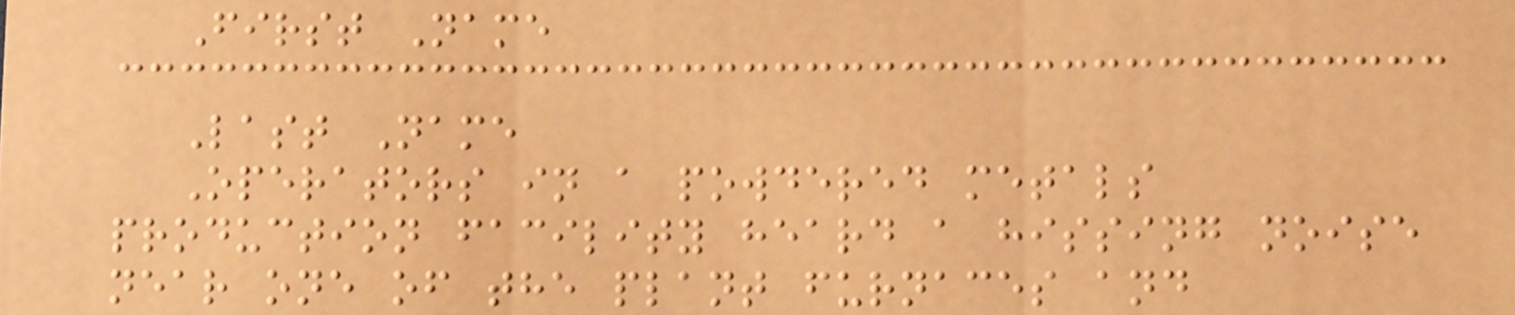First Name
Last Name
Operators in a powdered metals
production facility heard a hissing noise
near one of the plant furnaces and
